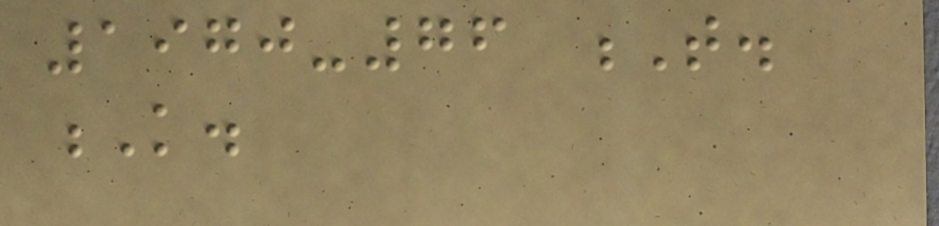1970-76 T.
K.
